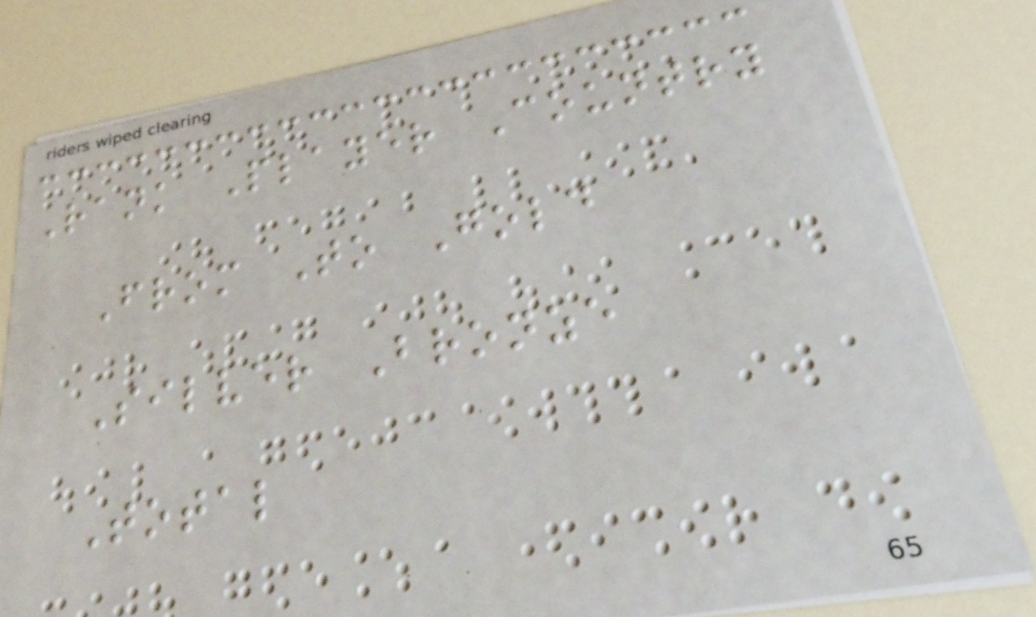Rank Player Country
From To Gold
Silver Bronze
Total
